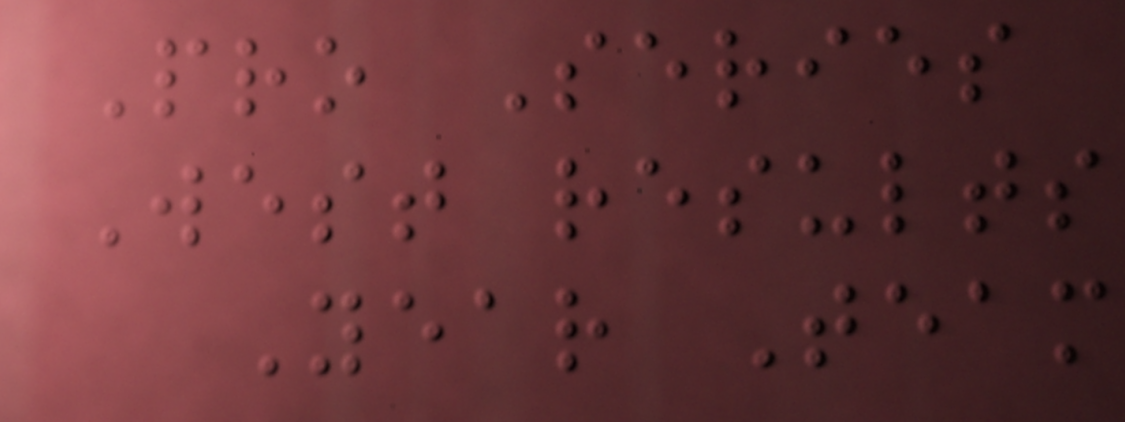Pro Series
West results
Year Team
